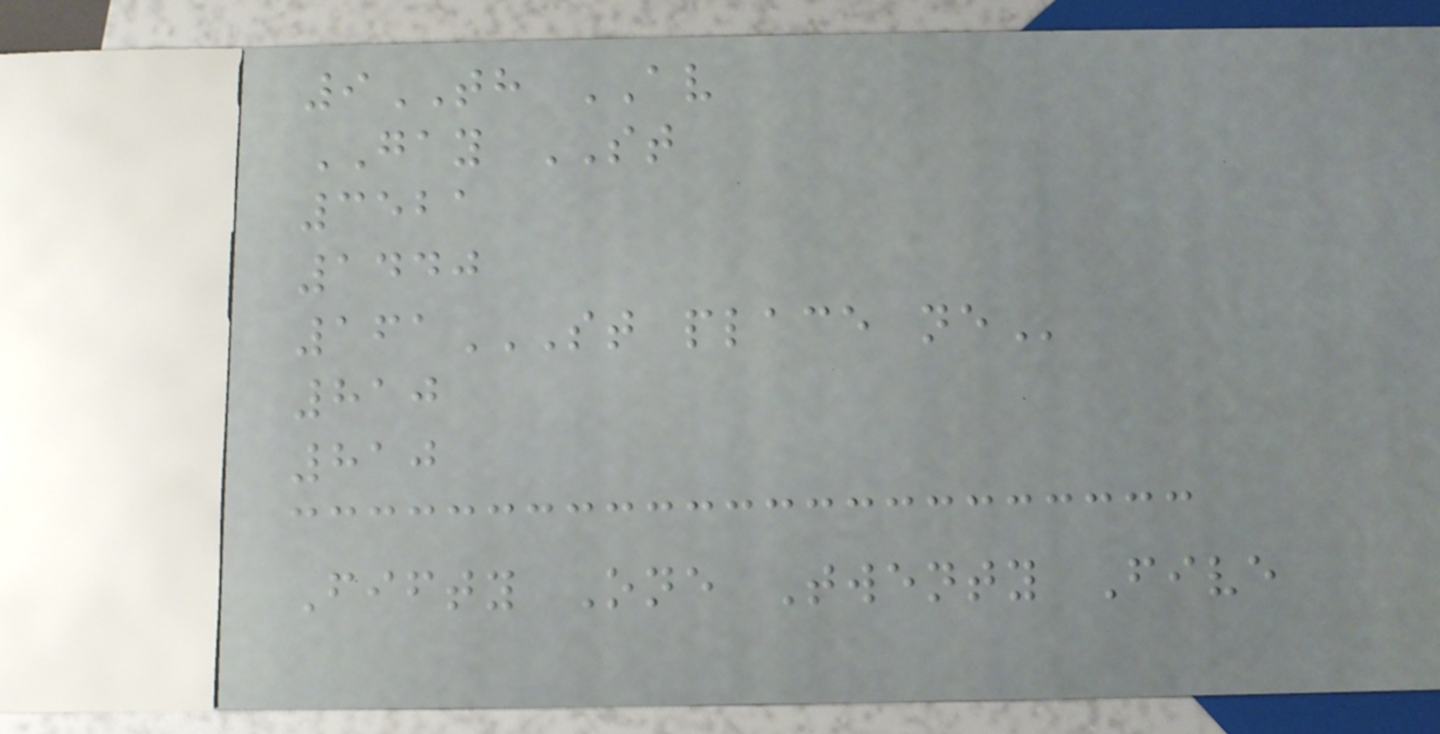9TH AV
GAY ST
3521
1440
161ST PLACE NE
810
810
Fifty One Twenty Five
